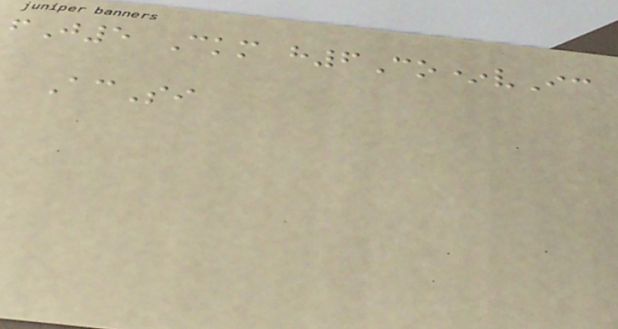fJ5 Ckm h6Co*vIc
AcSi
